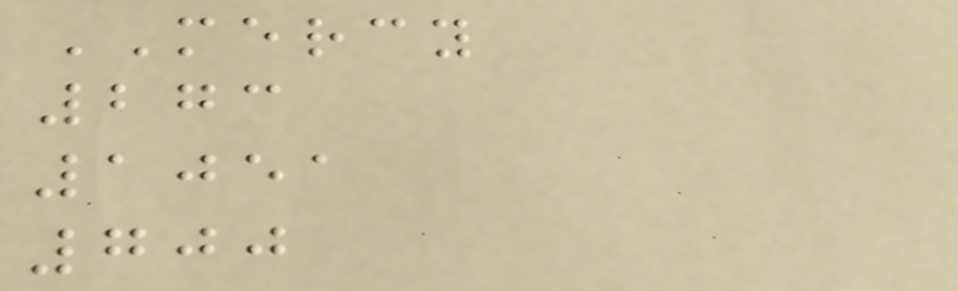MERCY
273
1051
700
